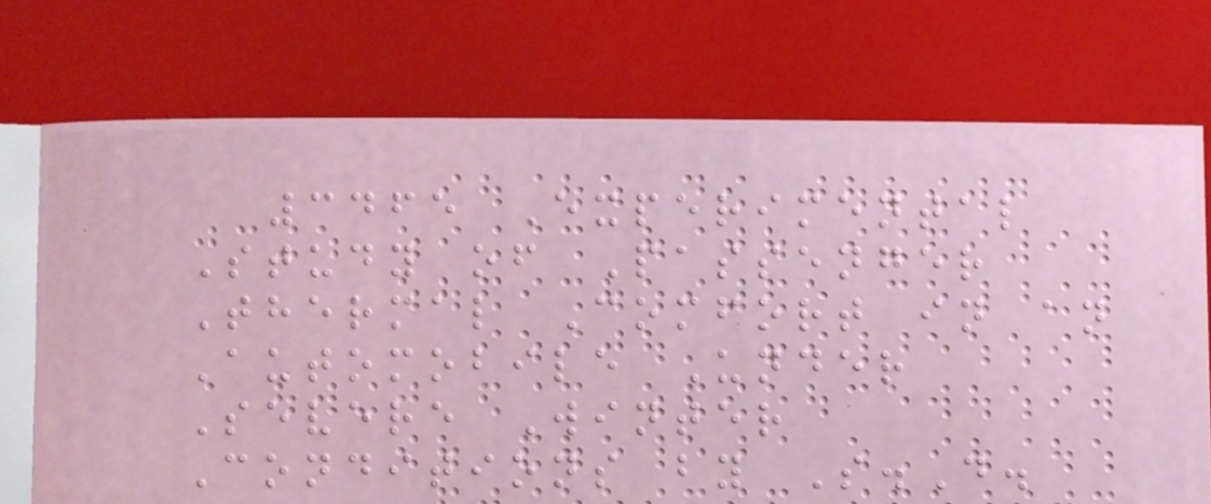3465 Experimental
Study of Passenger
Thermal Comfort in an
Automobile Under
Severe Winter
Conditions by S.D.
